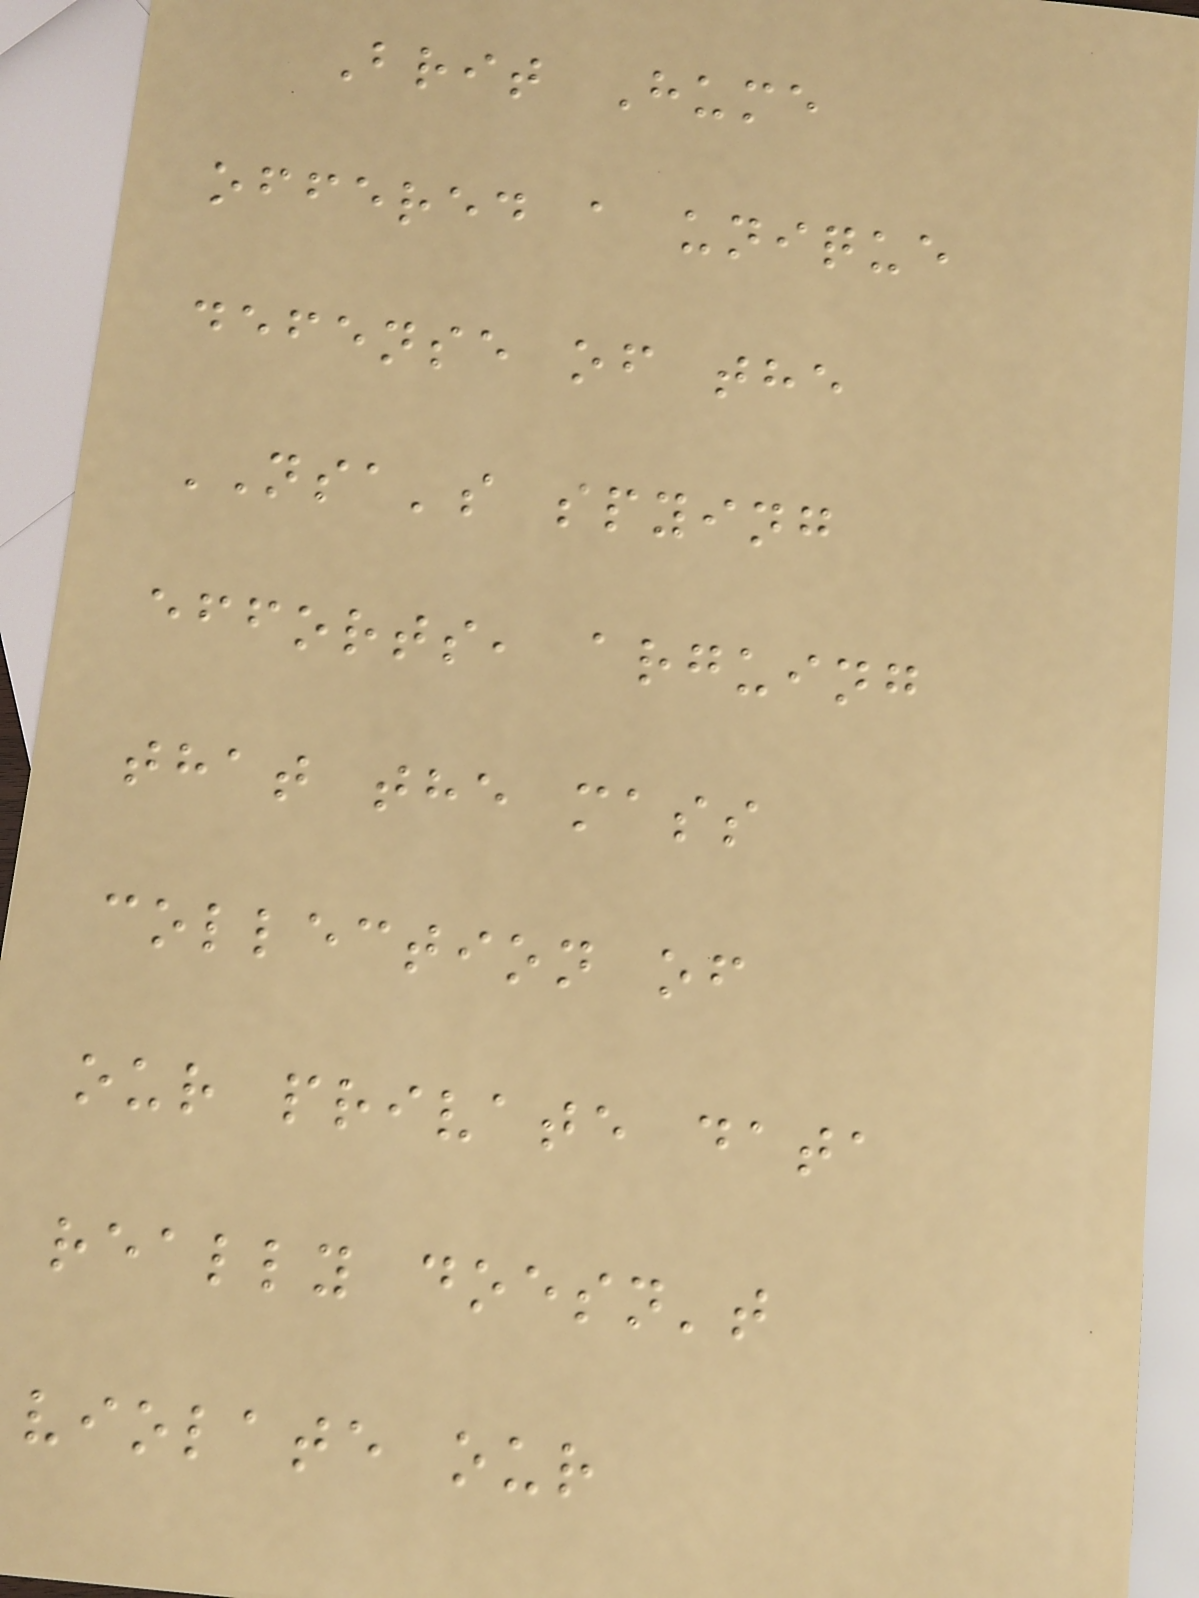Brit Hume
offered a unique
defense of the
NSA's spying
efforts, arguing
that the mass
collection of
our private data
really doesn't
violate our
